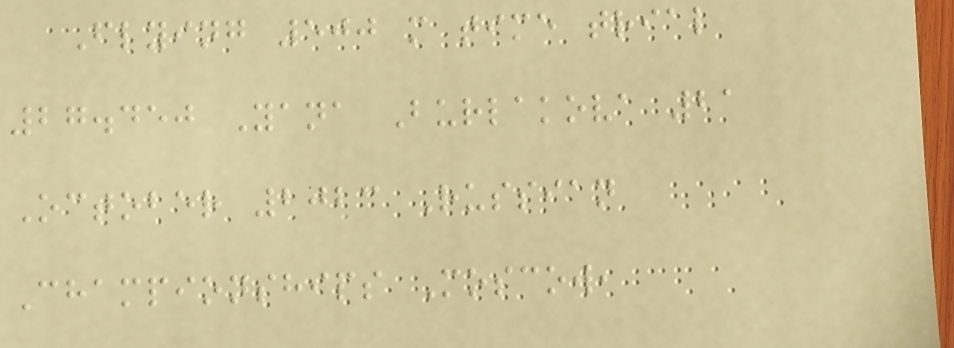Flying 500 m time trial
27.450 Yana Burlakova 21
October 2023 Russian
Championships Moscow,
